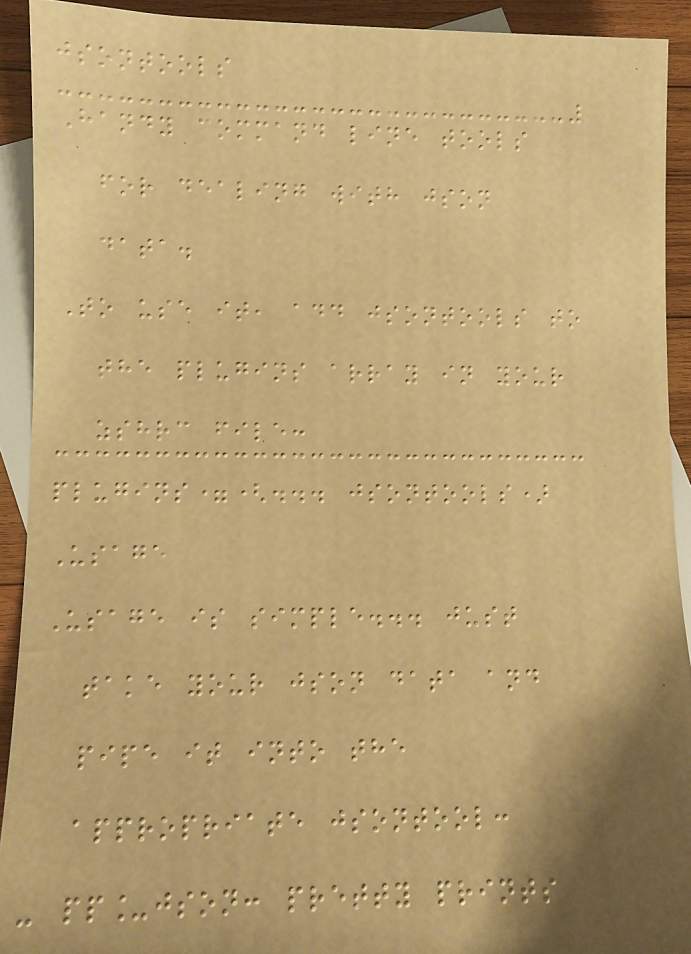jsontools
Handy command line tools
for dealing with json
data.
To use it, add jsontools to
the plugins array in your
zshrc file:
plugins=(... jsontools)
Usage
Usage is simple... just
take your json data and
pipe it into the
appropriate jsontool:
- pp_json: pretty prints
